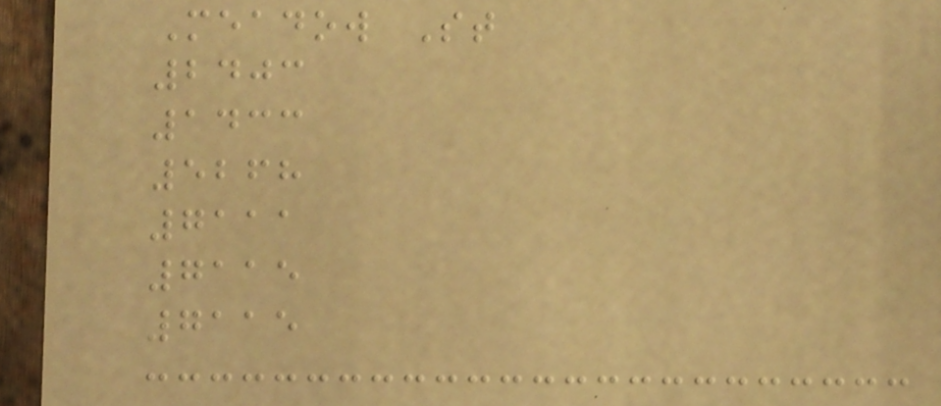Meadow St
2403
1433
5268
7111
7115
7115
